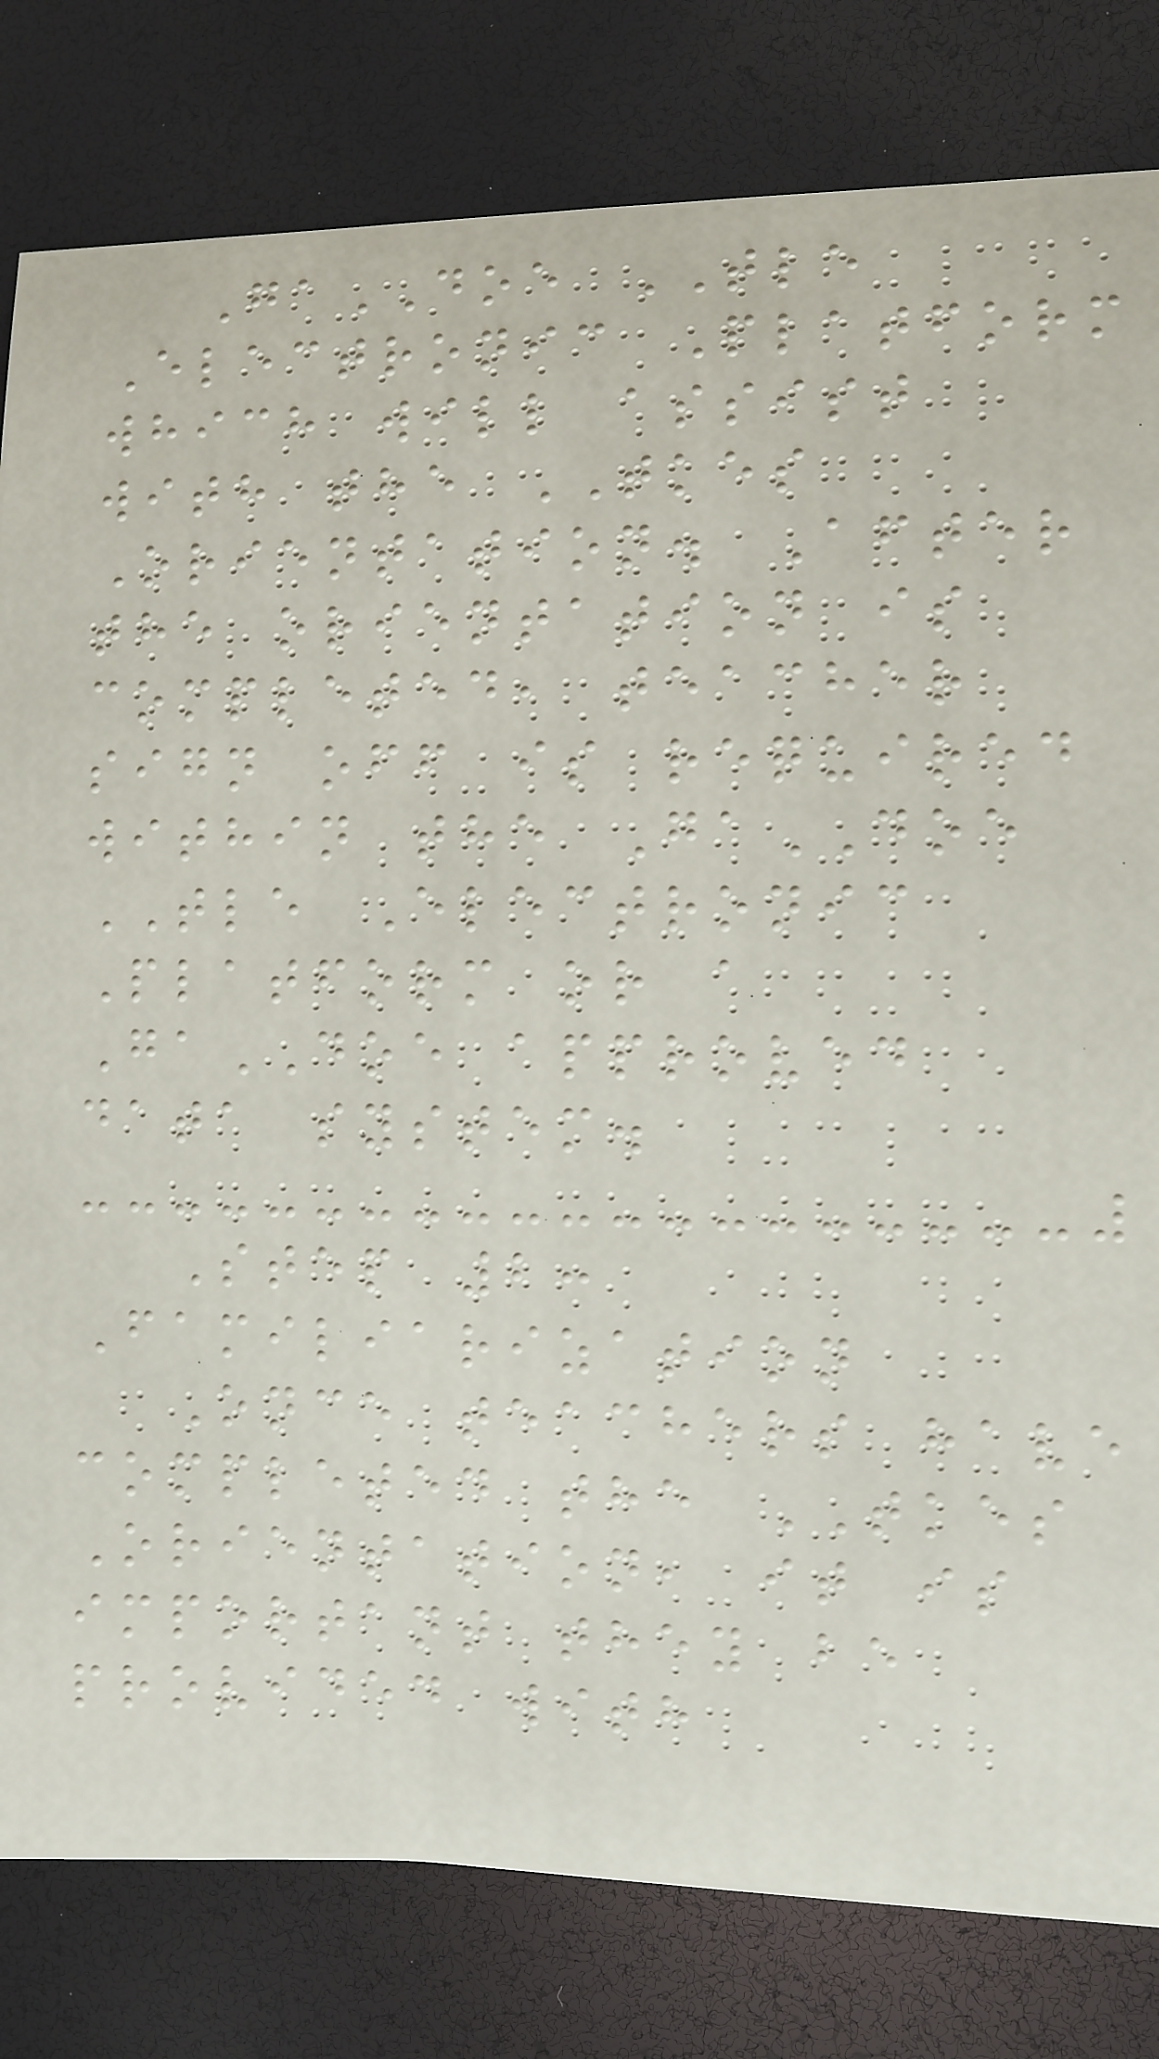GaDOE TLE
Electronic Platform
which will assist
with the TKES
Orientation. After
the orientation is
completed, teacher
sign off is required
within the GaDOE
TLE Electronic
Platform or a
GaDOE approved
data system.
Step 2:
Familiarization
Once teachers have
completed the TKES
Orientation, it is
important they be
provided with
